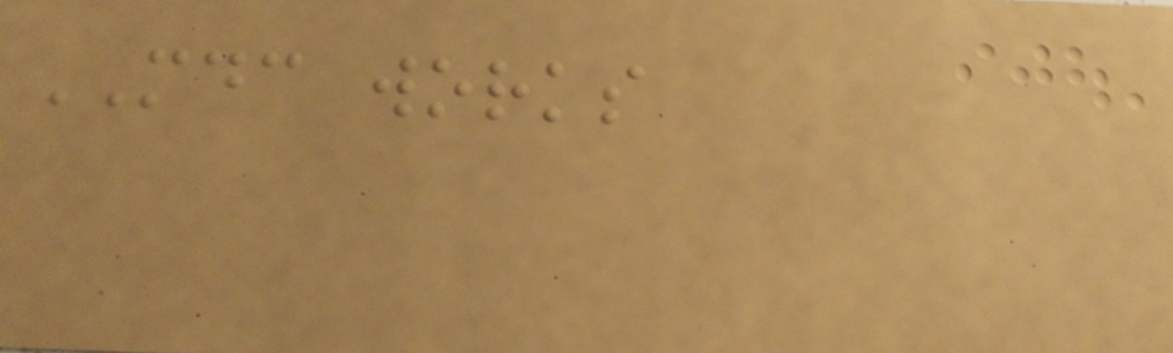MDC works
